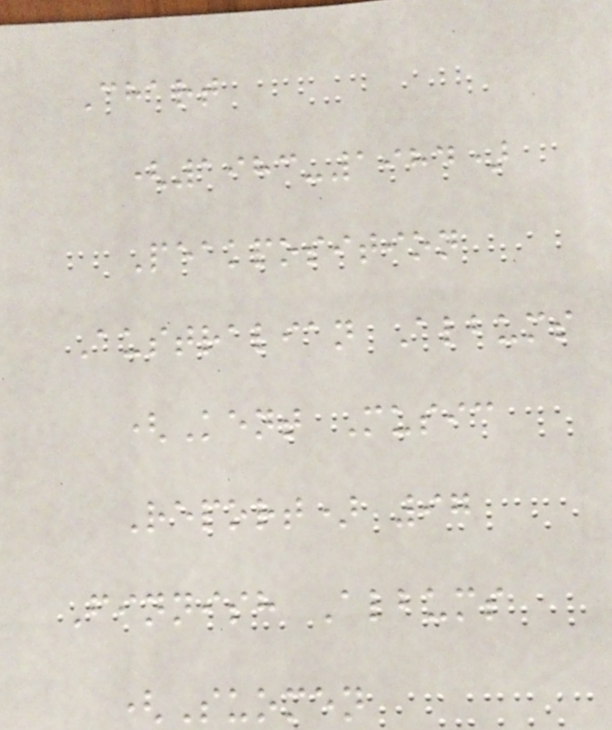Chart
(1983-1984)
Peakposition
Australian Albums
(Kent Music
Report) 97
Finnish Albums
(Suomen
